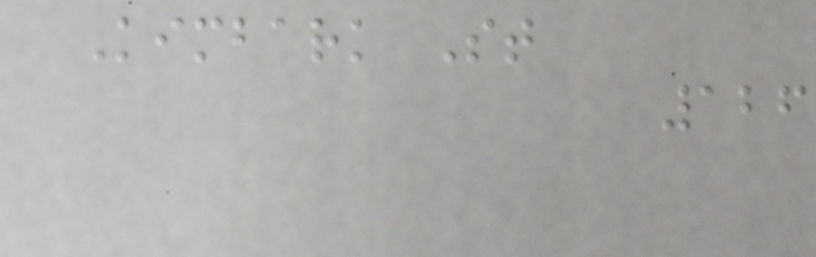Kimbark St
126
